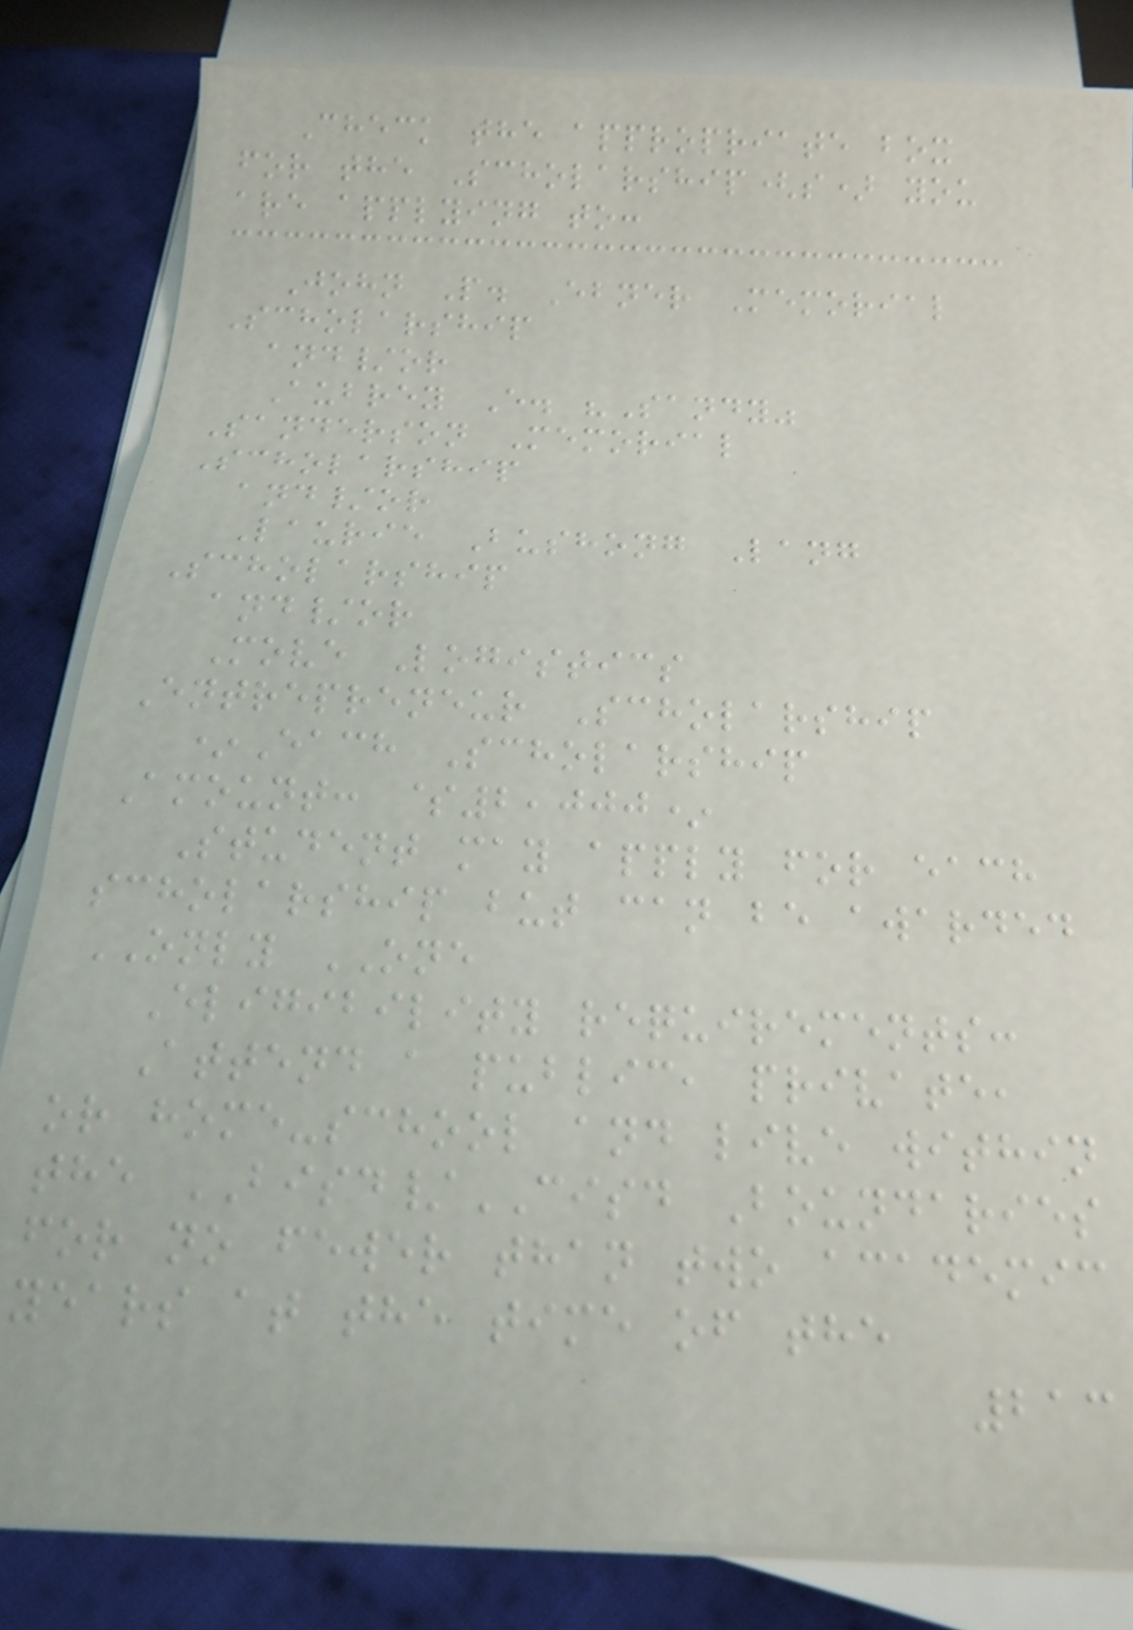Check the appropriate box
for the Scholarship(s) you
are applying to:
John P. Ebner Memorial
Scholarship
and/or
Aubrey E. "Sandy"
Sanderson Memorial
Scholarship
and/or
Laurie Bushong Lang
Scholarship
and/or
Move Logistics
Entrepreneur Scholarship
*Each Scholarship
Amount: $2,000*
Student may apply for each
scholarship but can be awarded
ONLY ONE
Eligibility requirements:
Attend a public, private,
or home-school and live within
the BISD/CISD Boundaries
for no fewer than two academic
years at the time of the
213
